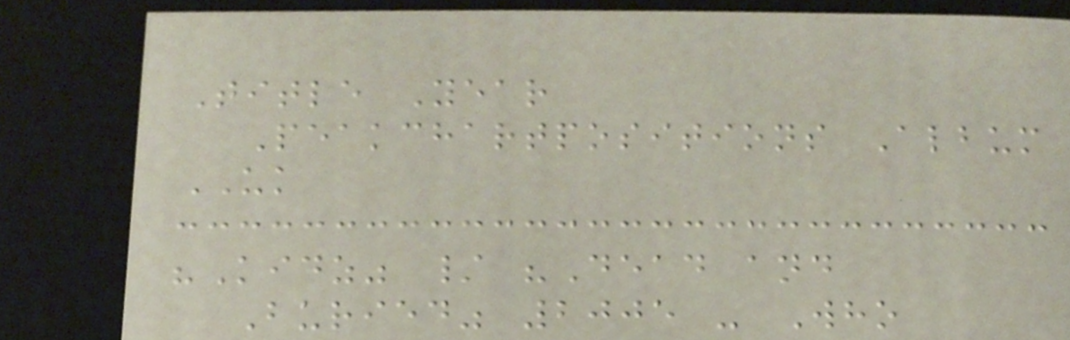Title Year
Peakchartpositions Album
UK
"Kidz" / "Dead and
Buried" 2005 - Who
